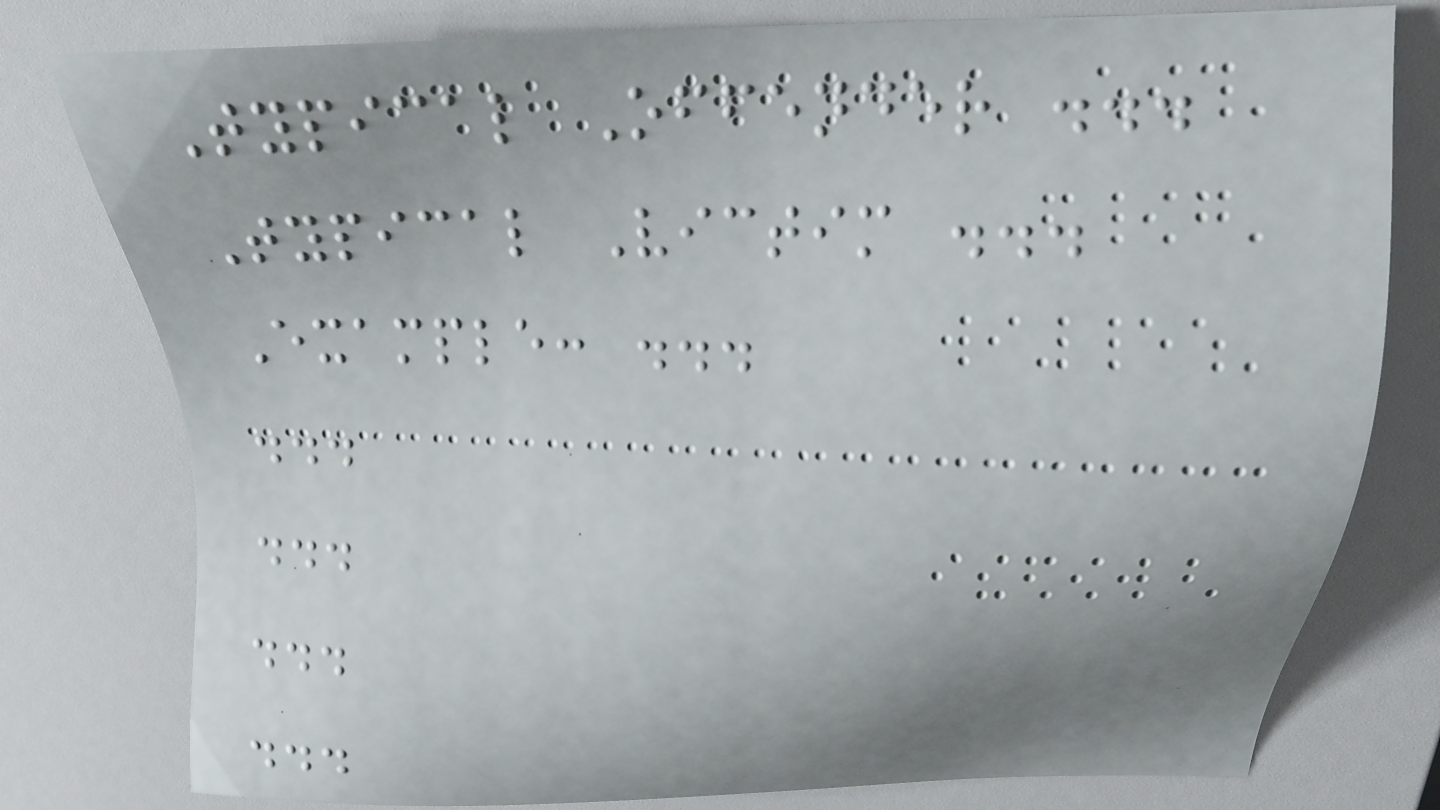Typical Offender ...
Typical Victim ...
Example: ...
...
...
...
...
